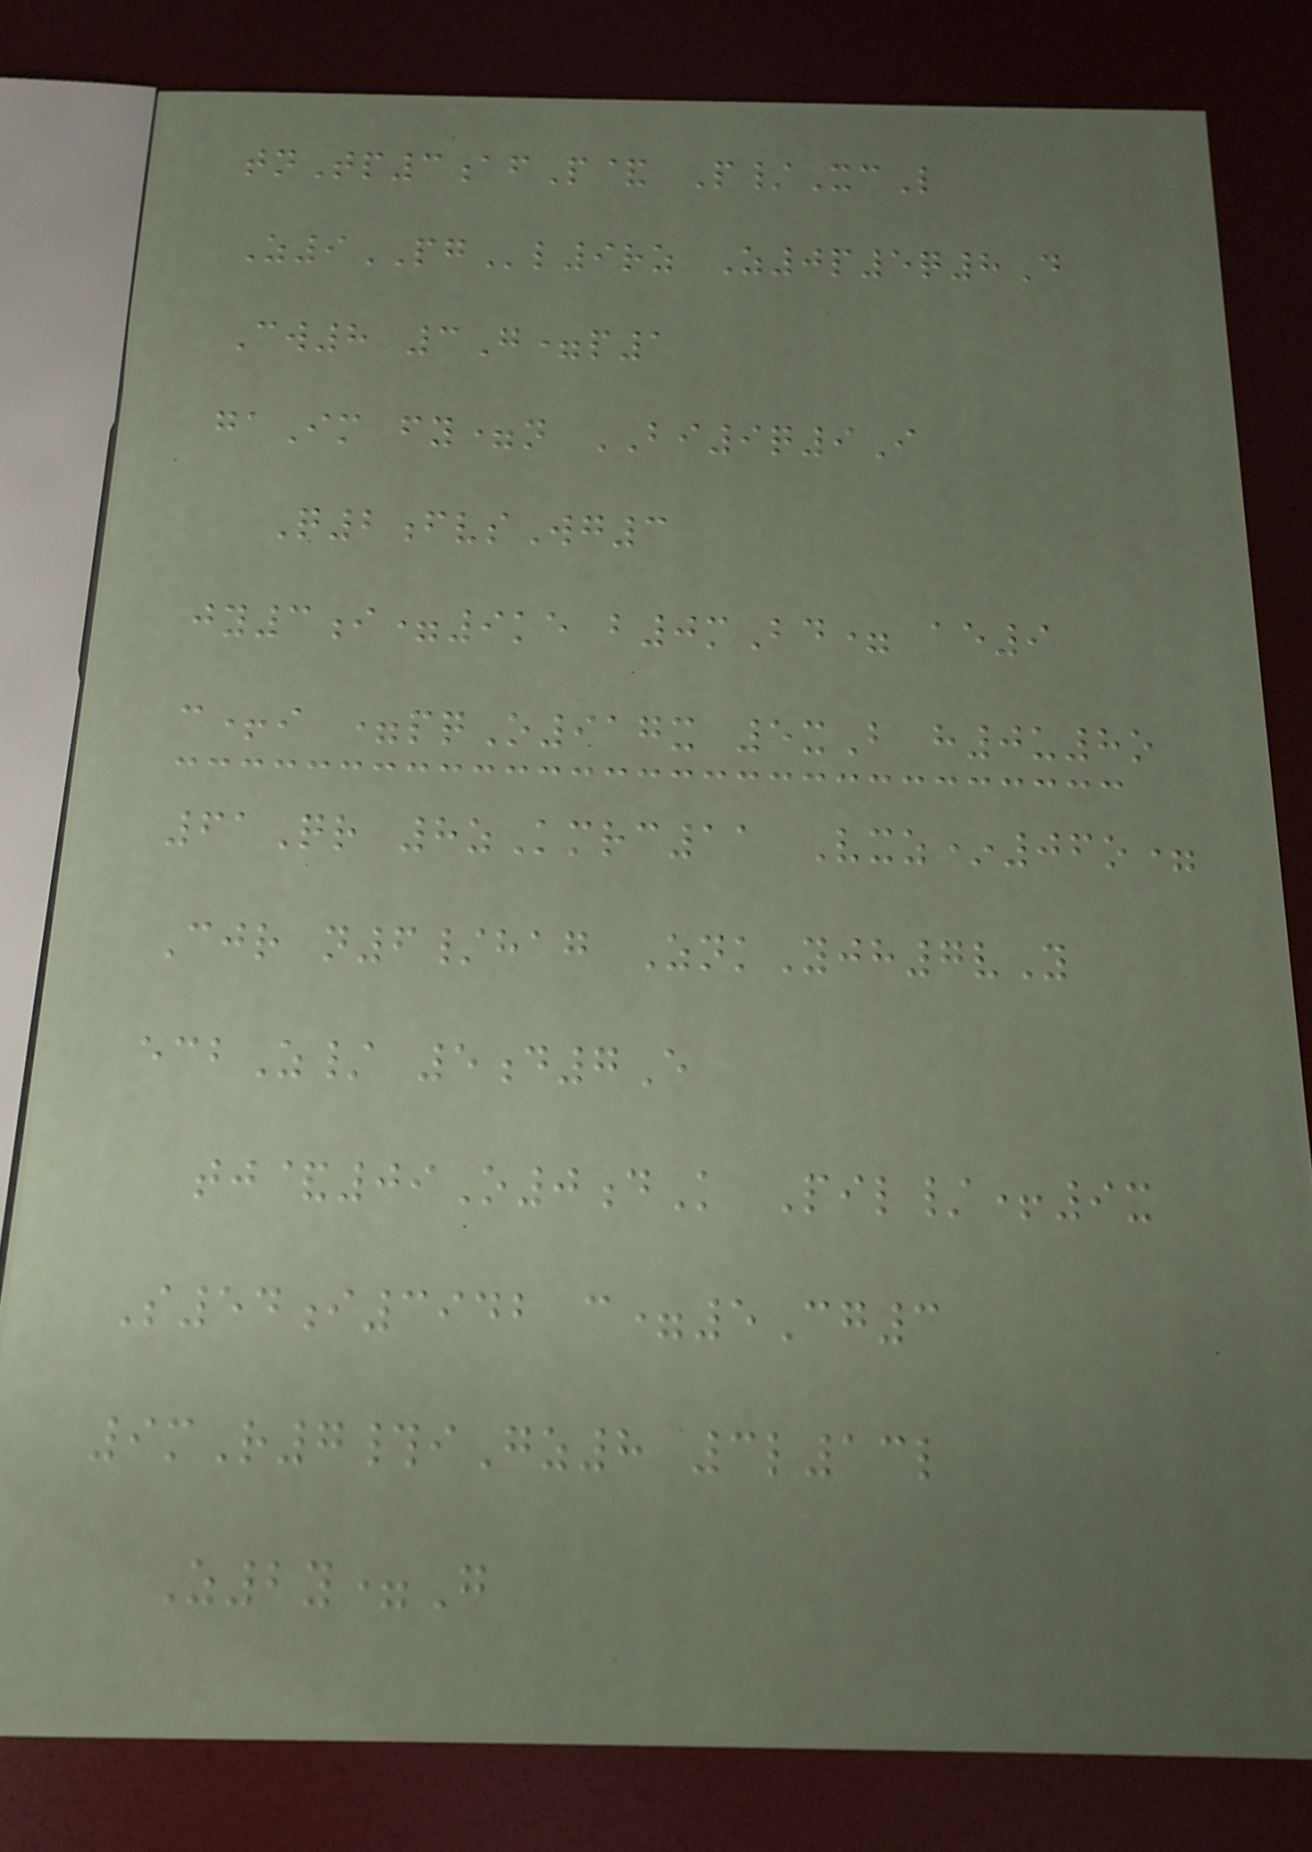tnTp3afP& P/XcL
Z9PGl9rz Z0p5q8D
Cw8 3G=p1
gaIm fy=n BI9q9I
Q2fvsWg3
jy3i=9ke b0mBd= ae9
c+i =pqO917x 5xB h0u8o
61Qr 8zKmrc11 Vxz*06o=
Cjr n6/hag ZnkYjh7vY
ecbZ/ 5d7E
tj&09O0dK Pil/+9x
S54i3942 c=5Cg3
9mR7#iGz8 3l13l
Z2y=G
